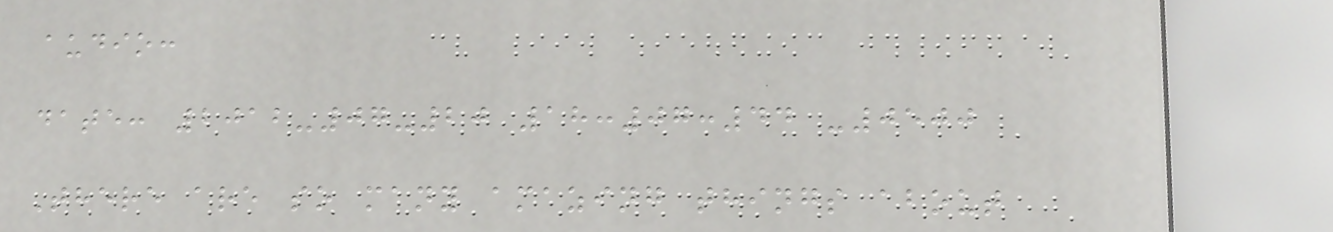audio:
date: 2012-07-20 18:07:44 -0500
There are so many amazing things about
